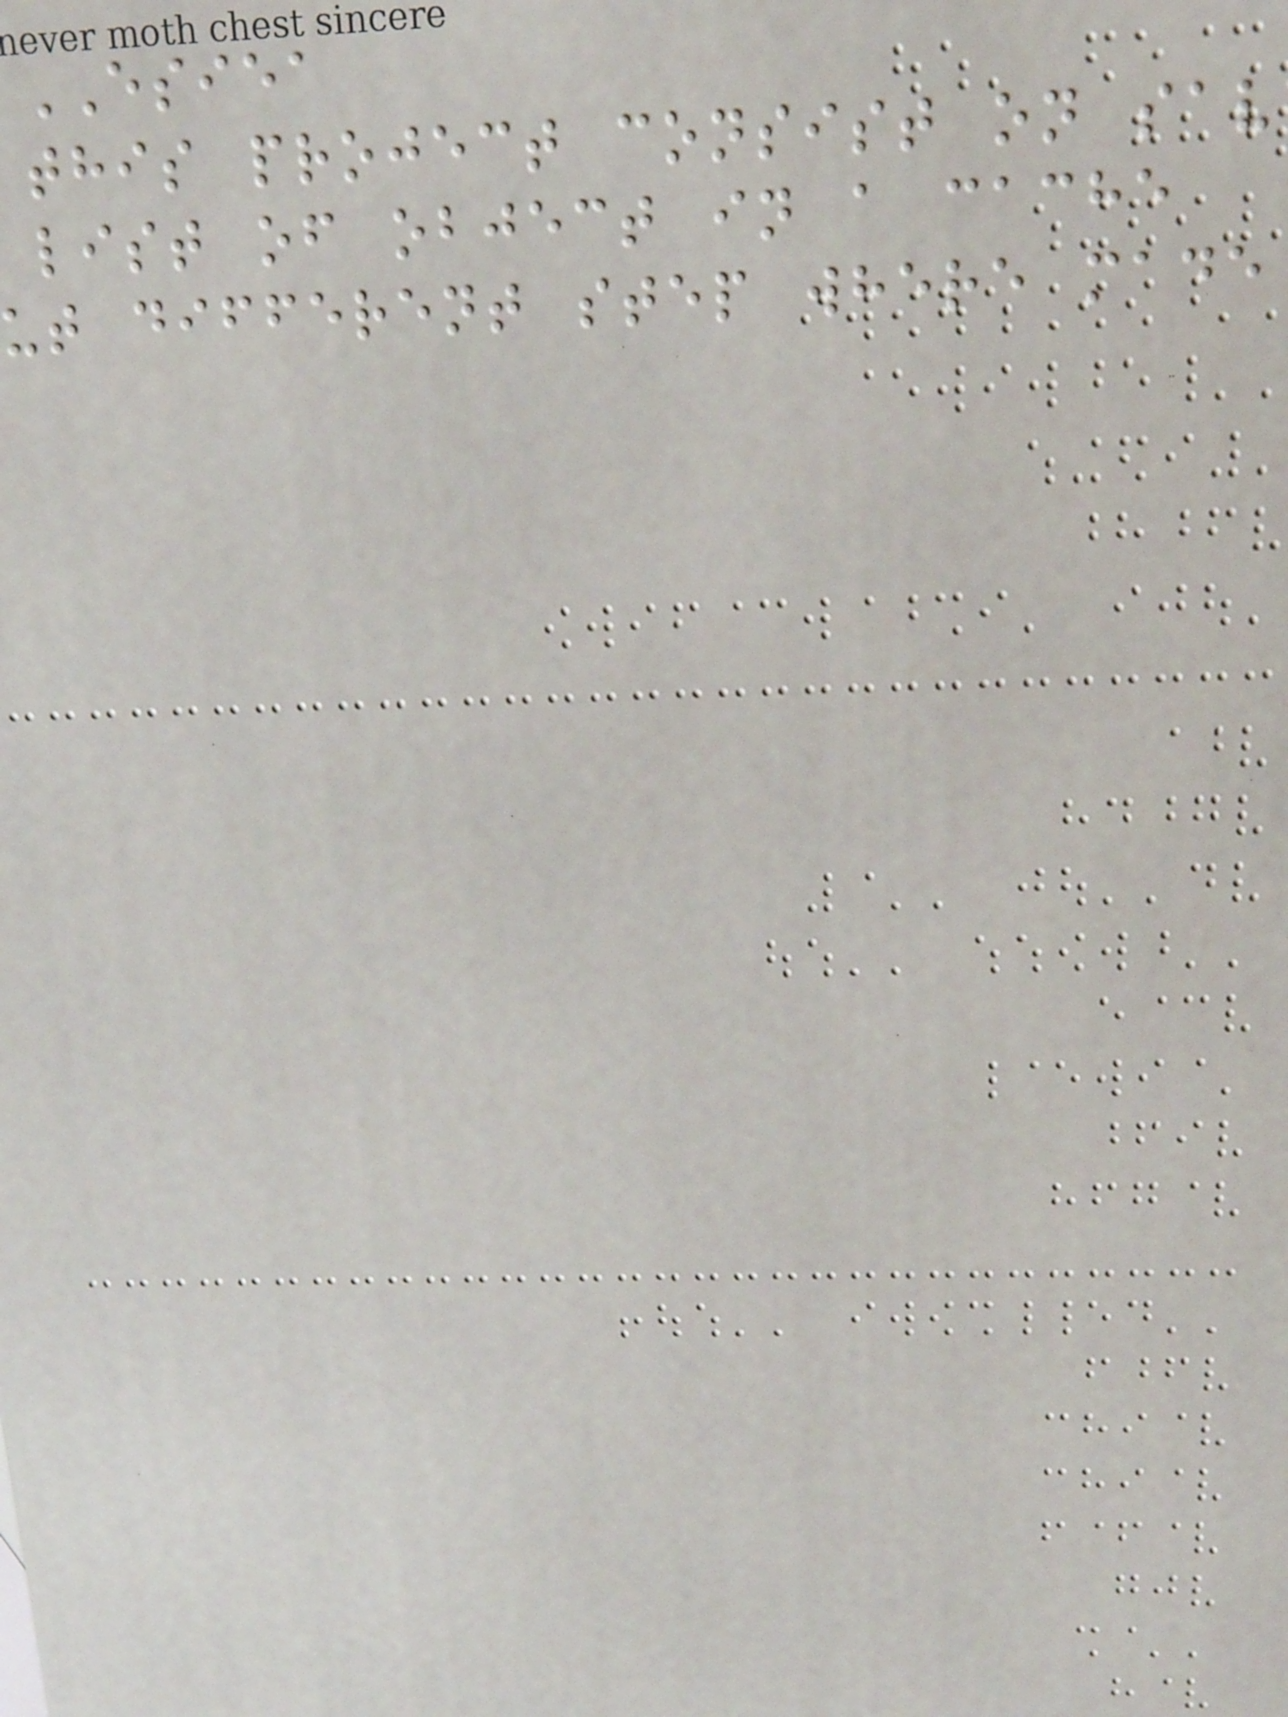ESIEA
this project consist on sav
list of object in a cache
ut different step where made
